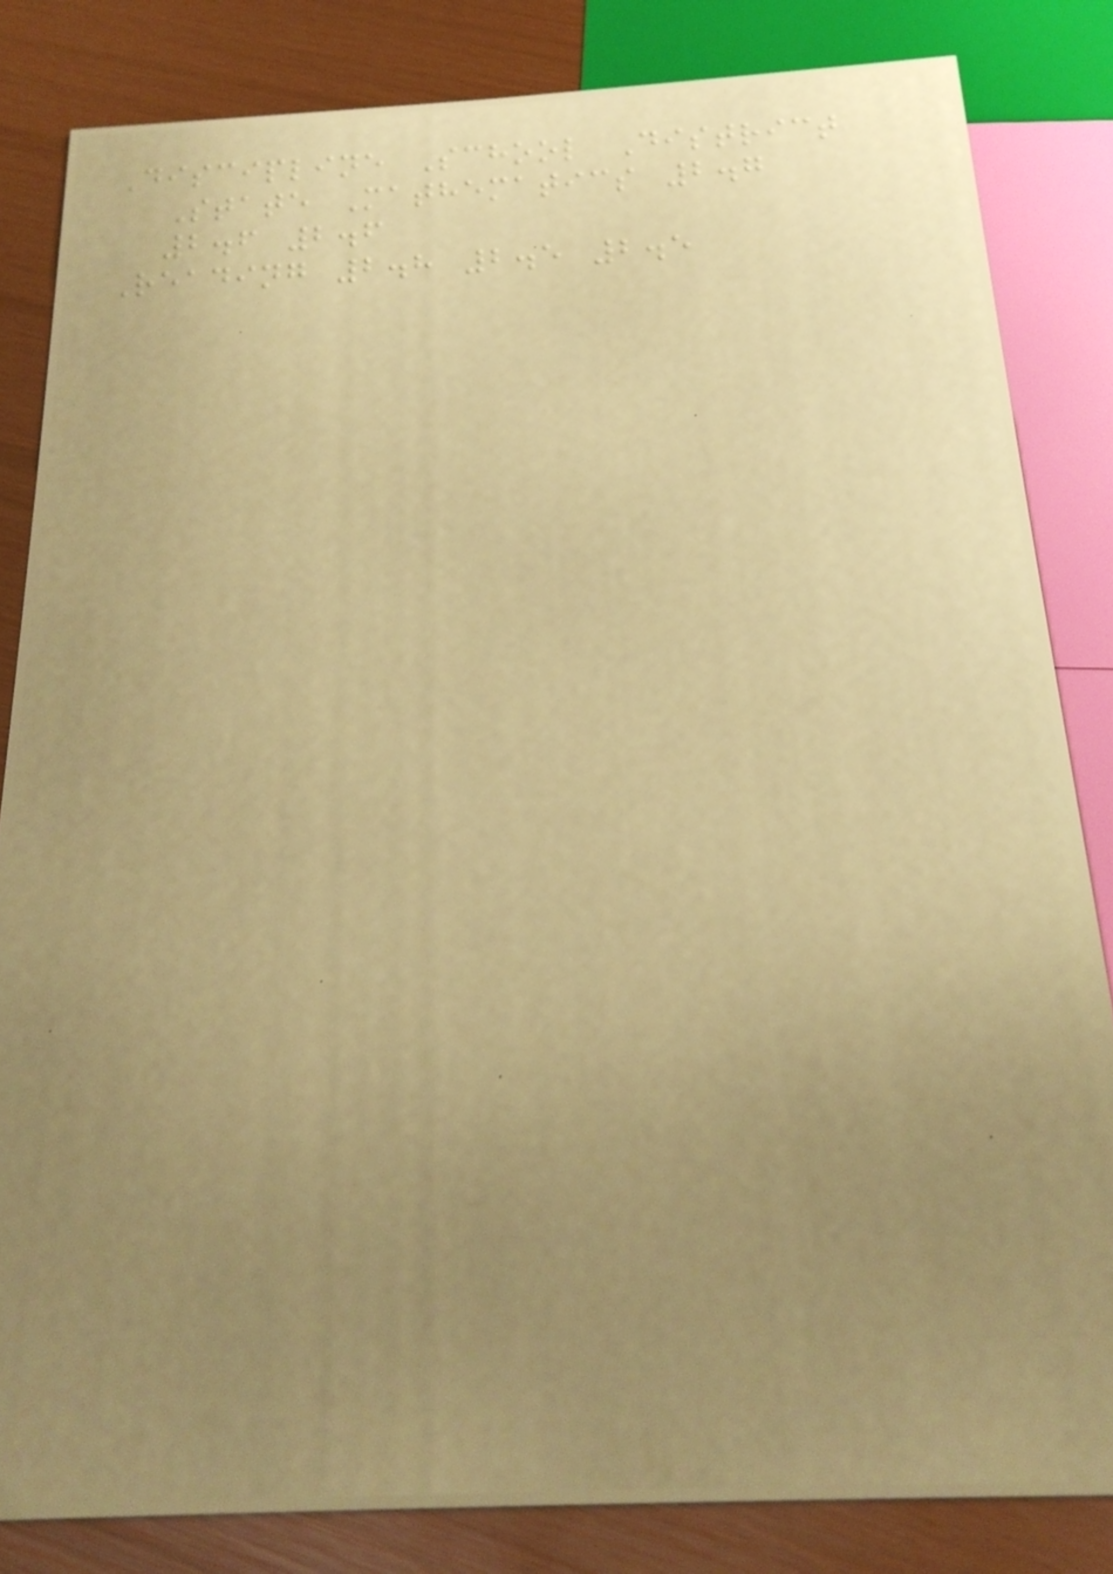Discipline School District
State Mathematics 2.7
2.6 2.6
Reading 2.8 2.5 2.5
